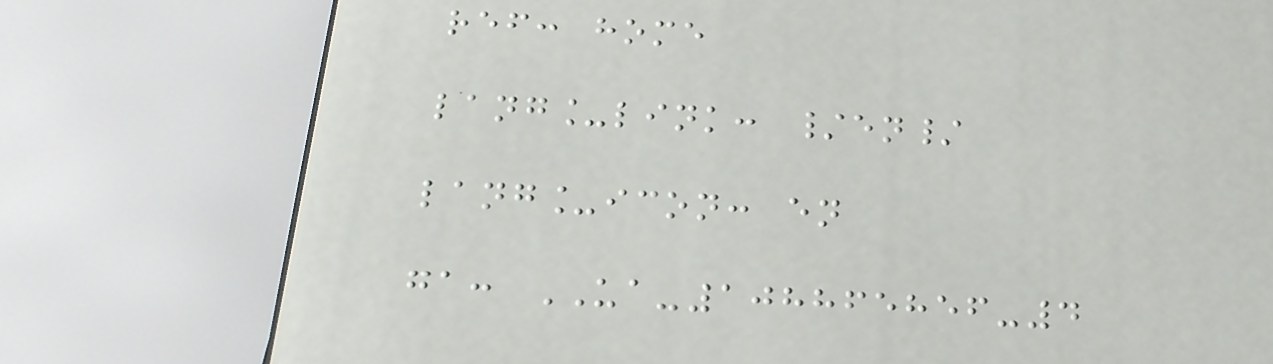ref: home
lang_link: /en/
lang_icon: en
ga: UA-108865856-4
